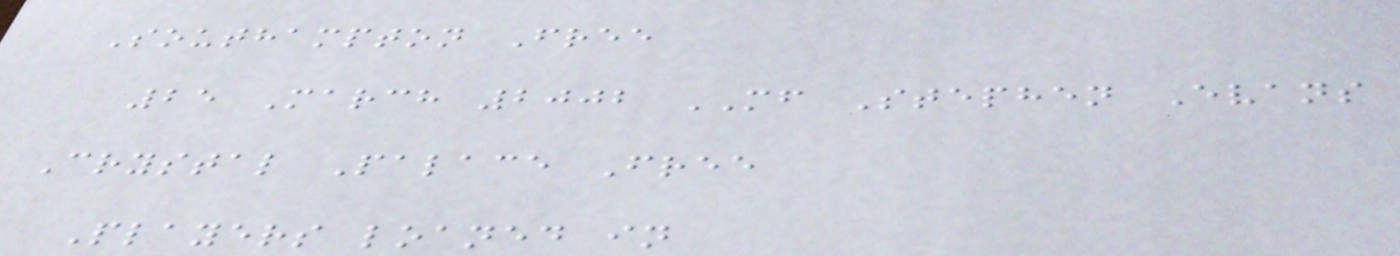Southampton Free
25 March 2002 MF Stephen Evans
Crystal Palace Free
Players loaned in
